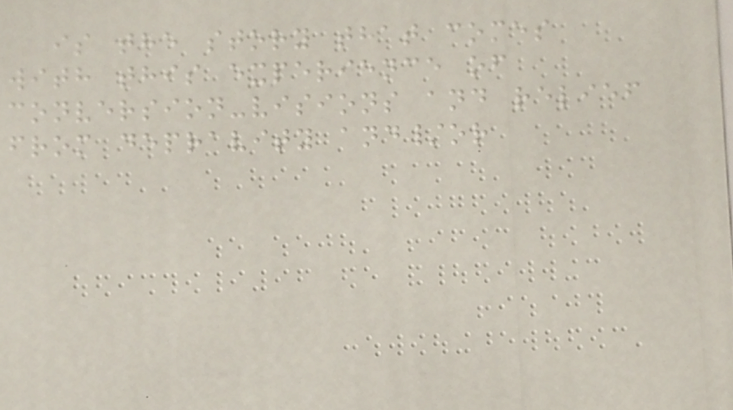is the story that comes
with this experience of
conversion-visions and relief
from depravity and/or
